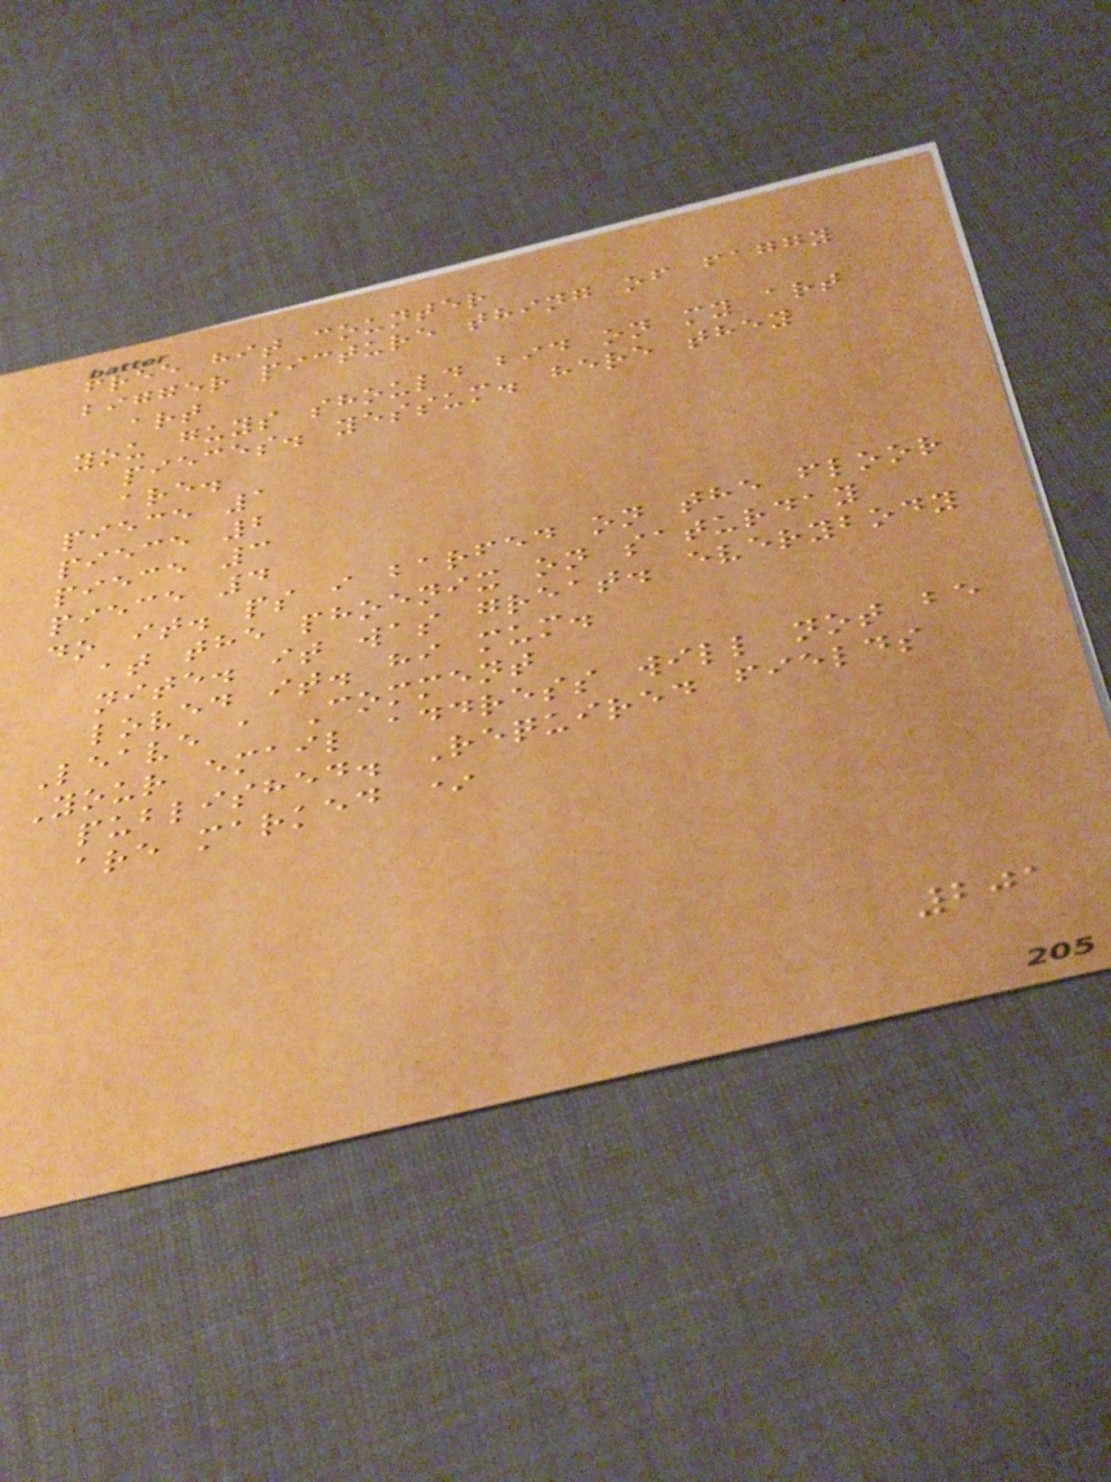free hit counter
bigger picture thing of faggy
art
you guys should bid on my art
pieces. yessum. here they
are.
piece 1
piece 2
piece 3
piece 4
do it. ps i barfed on the floor
at the phoenix on saturday
nite. it was great. everybody
loved it. hi mum.
Leave a Comment
Your email address will not be
published. Required fields
are marked *
201
